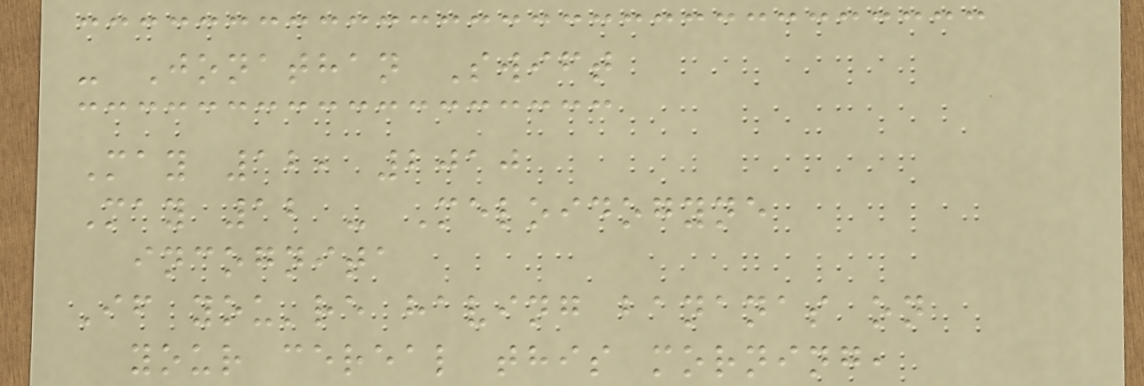- Jonathan Swift
May 12, 2010
May 12 - Meloidogyne
incognita
If you're having bananas on
your cereal this morning,
